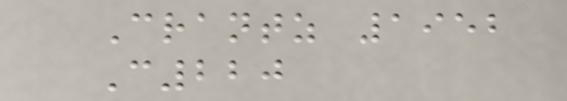Crantz 1952
C220
